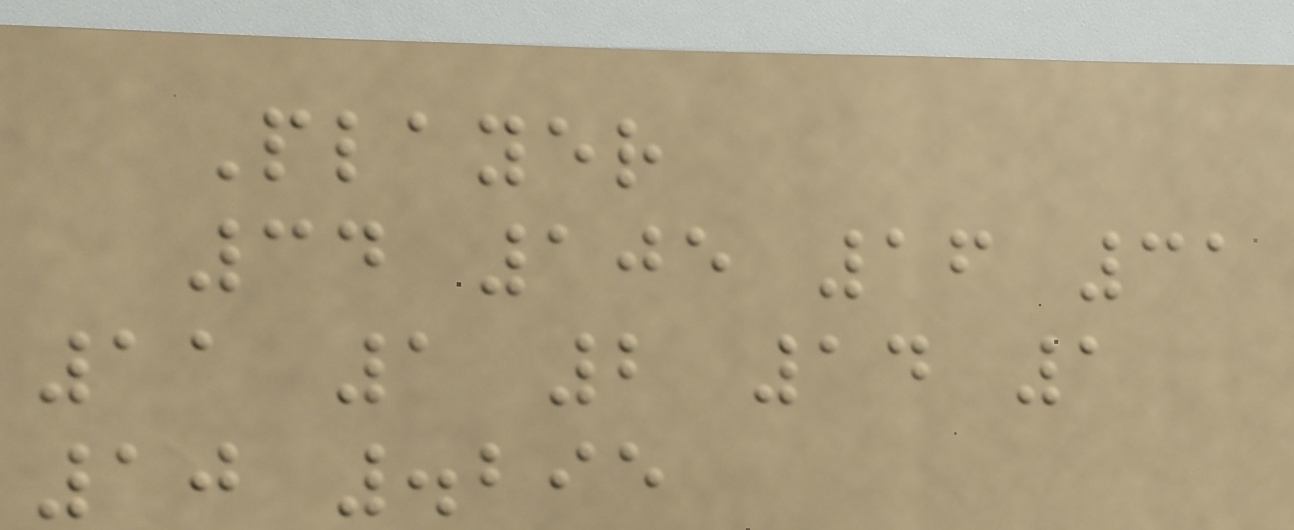Player
34 105 16 31
11 1 2 14 1
10 .295
